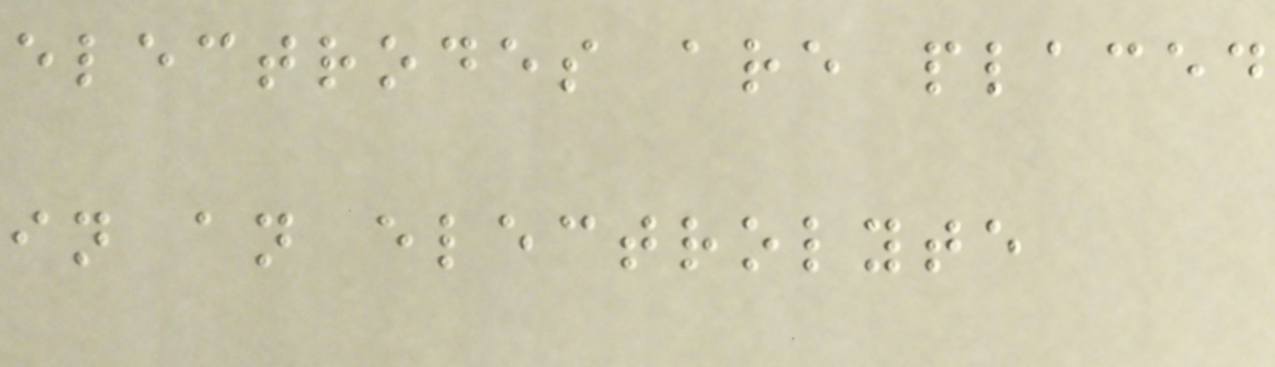electrodes are placed
in an electrolyte
